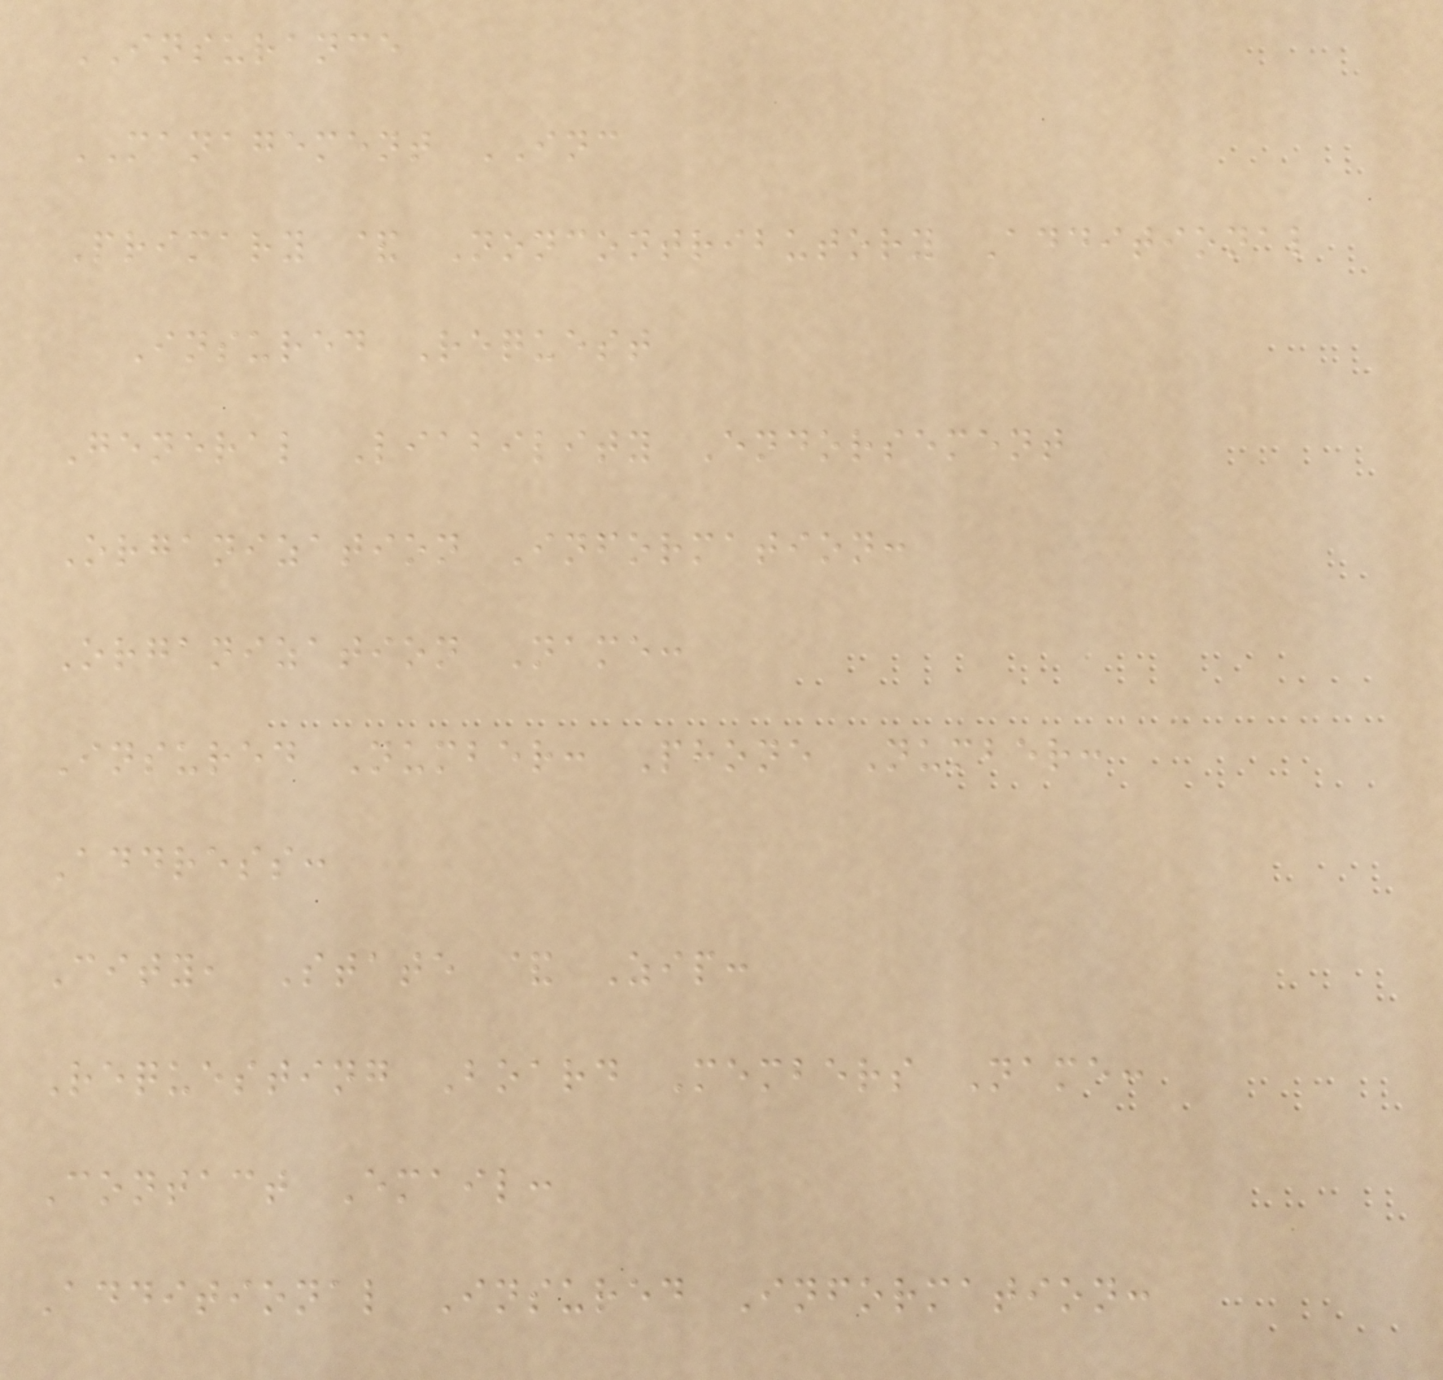INSURANCE
MANAGEMENT INC
Primary & Noncontributory Additional
Insured Request
General Liability Endorsement
Organization Information:
Organization Name:
Insured Number: Phone Number:
Address:
City, State & Zip:
Requesting Board Members Name:
Contact Email:
Additional Insured Information:
